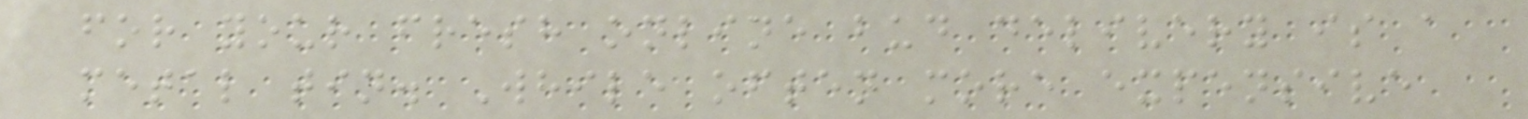for your fresh online bud delivery is a
metal tin. While often more expensive
